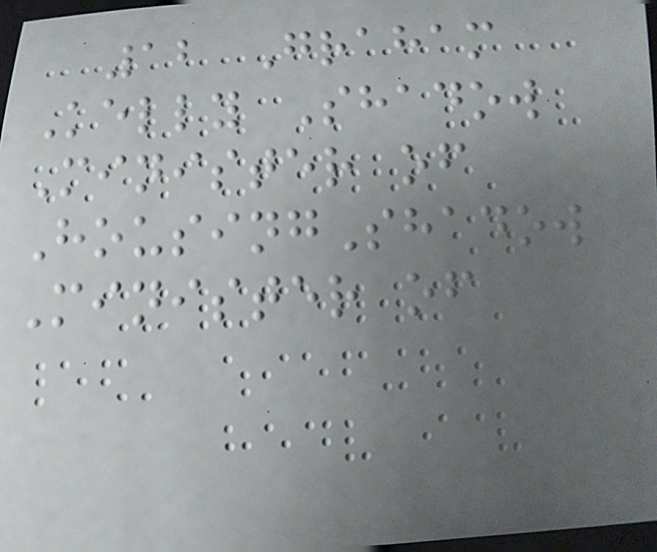12 Graham
Kelly Shadow
Minister of
HousingShadow
Minister of
